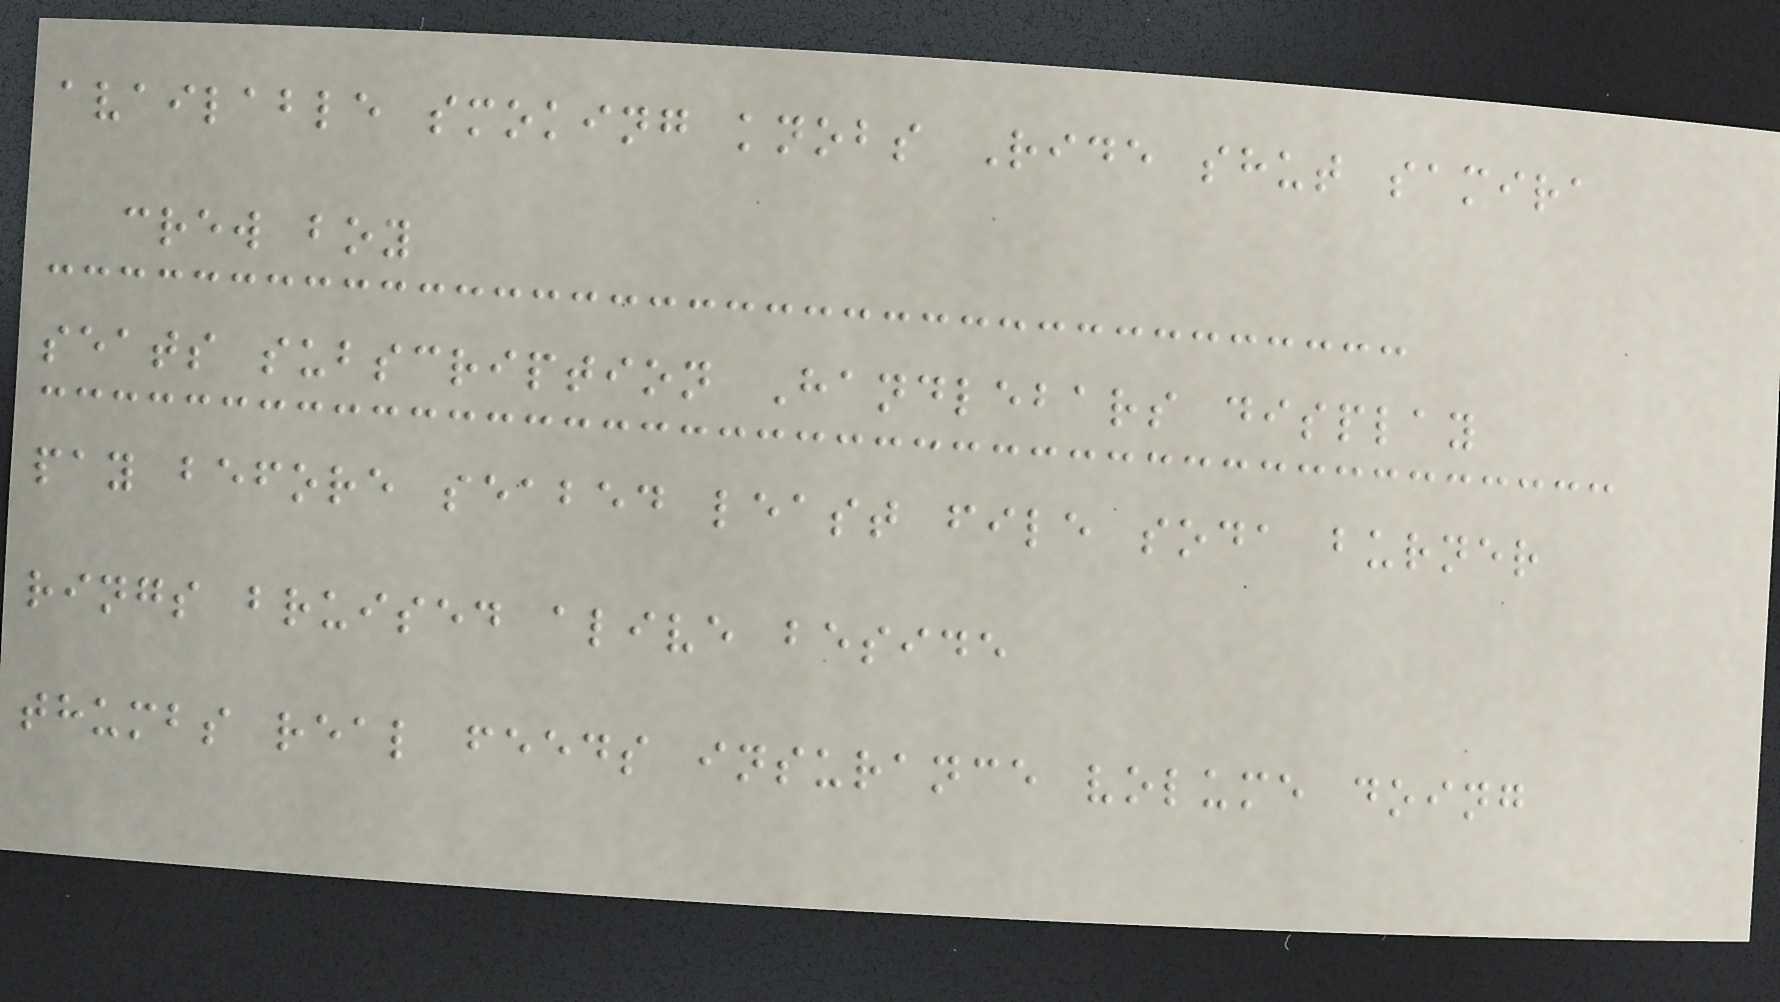available smoking knobs Ride shut samira
crew boy
seats subscription Handlebars display
pay before seabed least file soda burner
rings bruised alive beside
thumbs real feeds insurance volume doing
